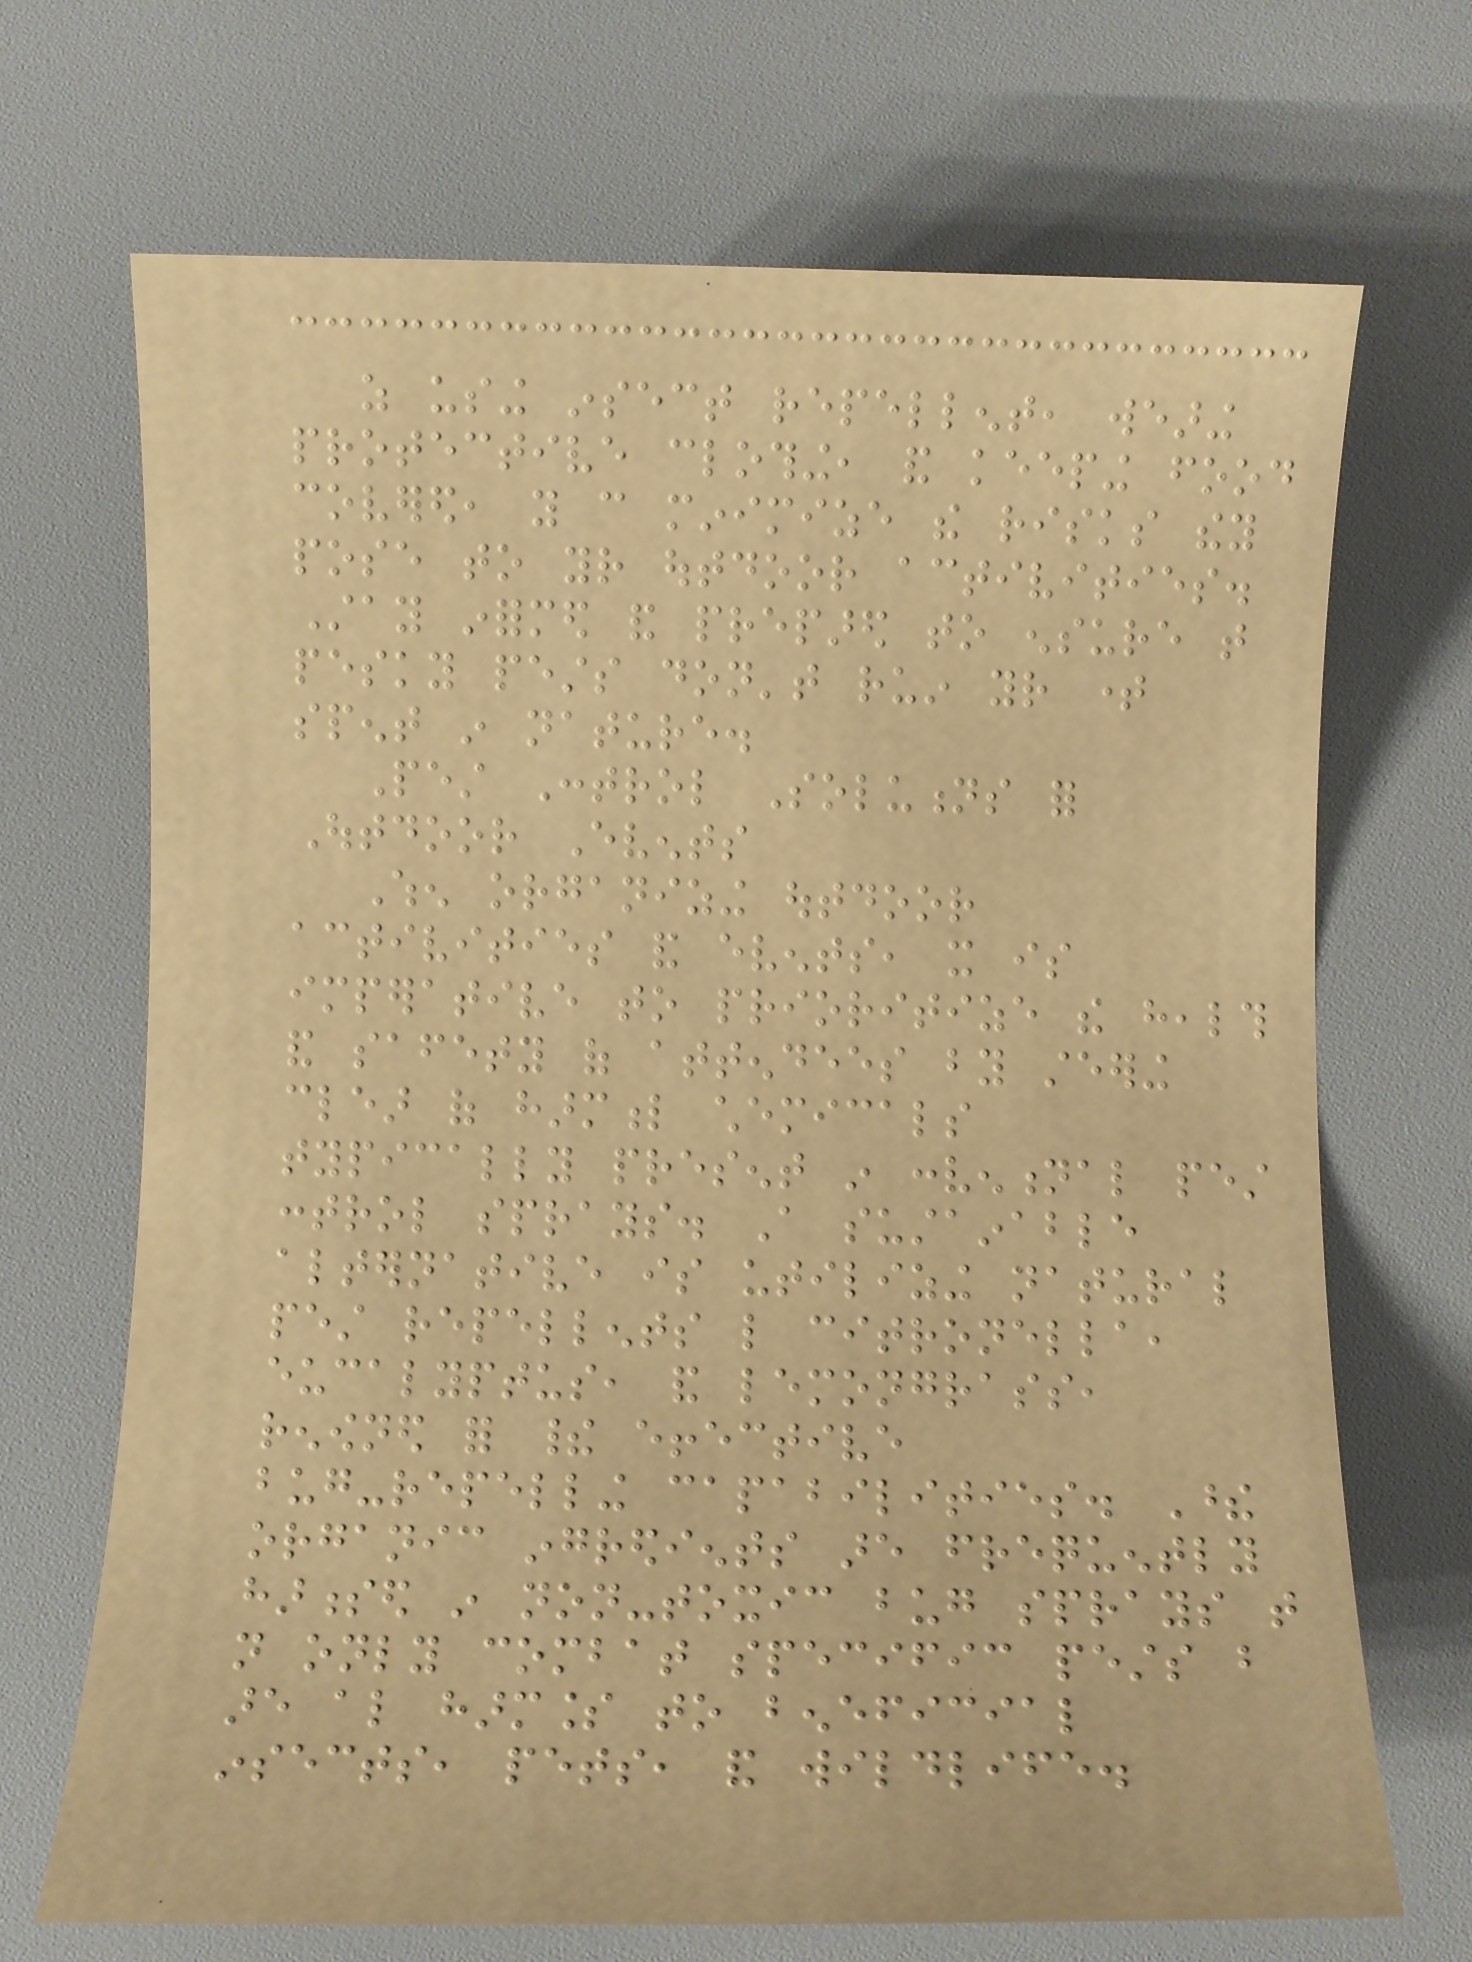as using insect repellent, wearing
protective clothing, and keeping food
covered, you can minimize the risks they
pose to your outdoor activities.
Stay informed and prepared to ensure that
pesky pests don't ruin your time
spent in nature.
Pest Control Solutions for
Outdoor Events
When organizing outdoor
activities and events, it is
imperative to prioritize the health
and safety of attendees by steering
clear of harmful chemicals
typically present in conventional pest
control sprays. A sustainable
alternative is utilizing natural
pest repellents like citronella,
eucalyptus, and lemongrass,
renowned for their effective
bug-repelling capabilities. These
organic ingredients are frequently
harnessed in non-toxic bug sprays that
not only combat specific pests but
are also harmless to beneficial
insects, pets, and wildlife.
